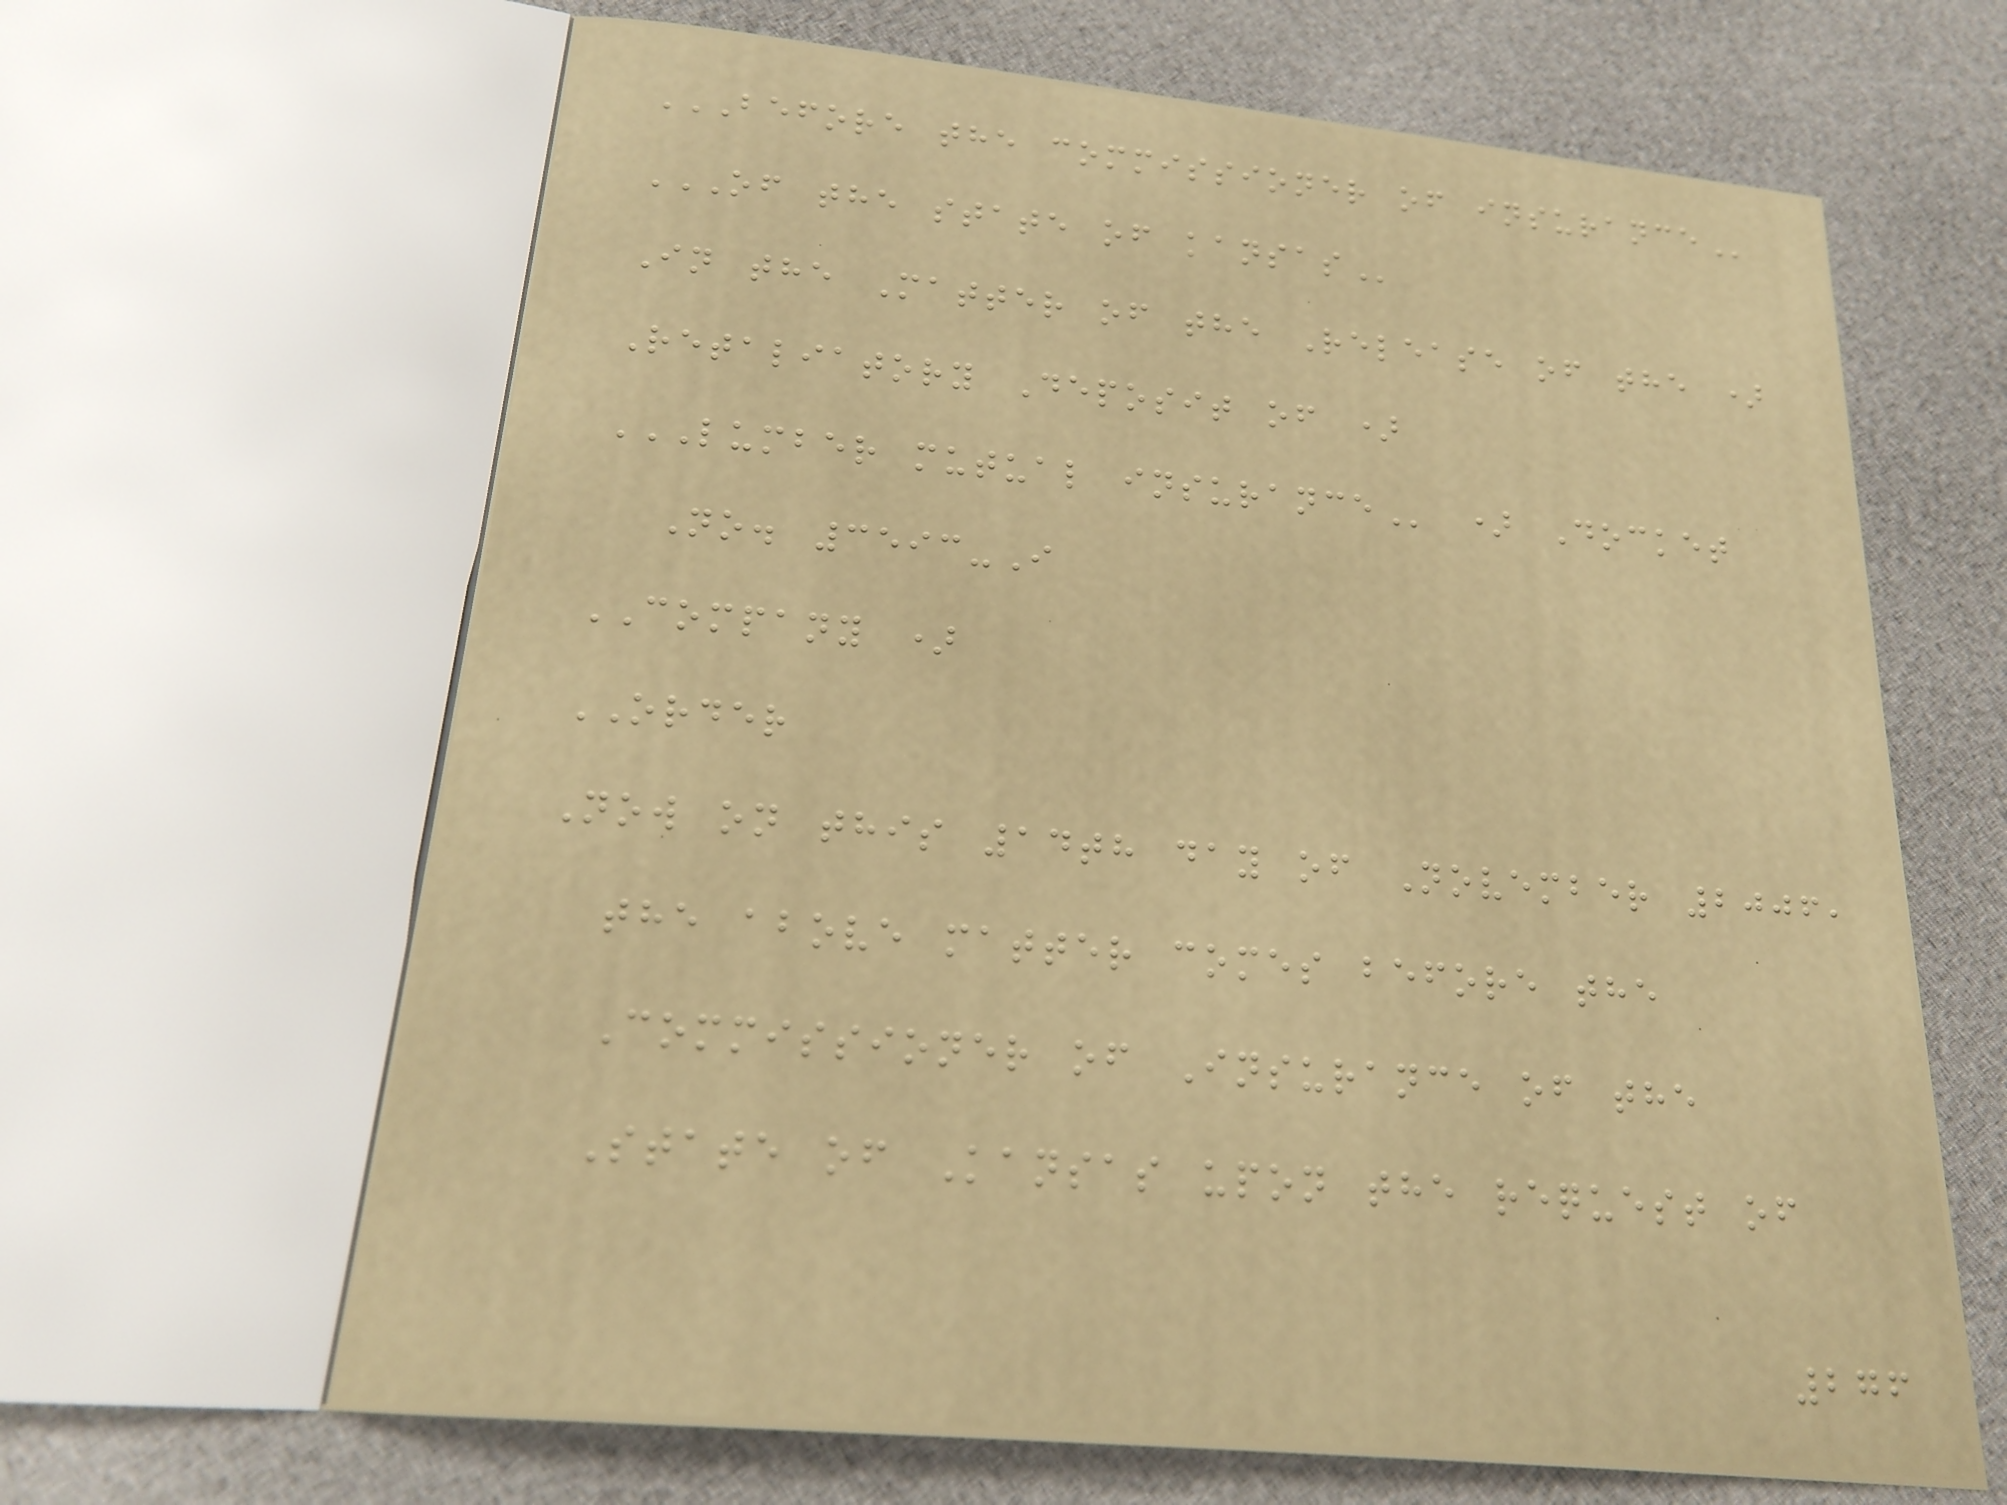BEFORE THE COMMISSIONER OF INSURANCE
OF THE STATE OF KANSAS
In the Matter of the Release of the )
Retaliatory Deposit of )
LUMBER MUTUAL INSURANCE ) Docket
No. 3593-I
COMPANY )
ORDER
Now on this 14th day of November 2006,
the above matter comes before the
Commissioner of Insurance of the
State of Kansas upon the request of
276
